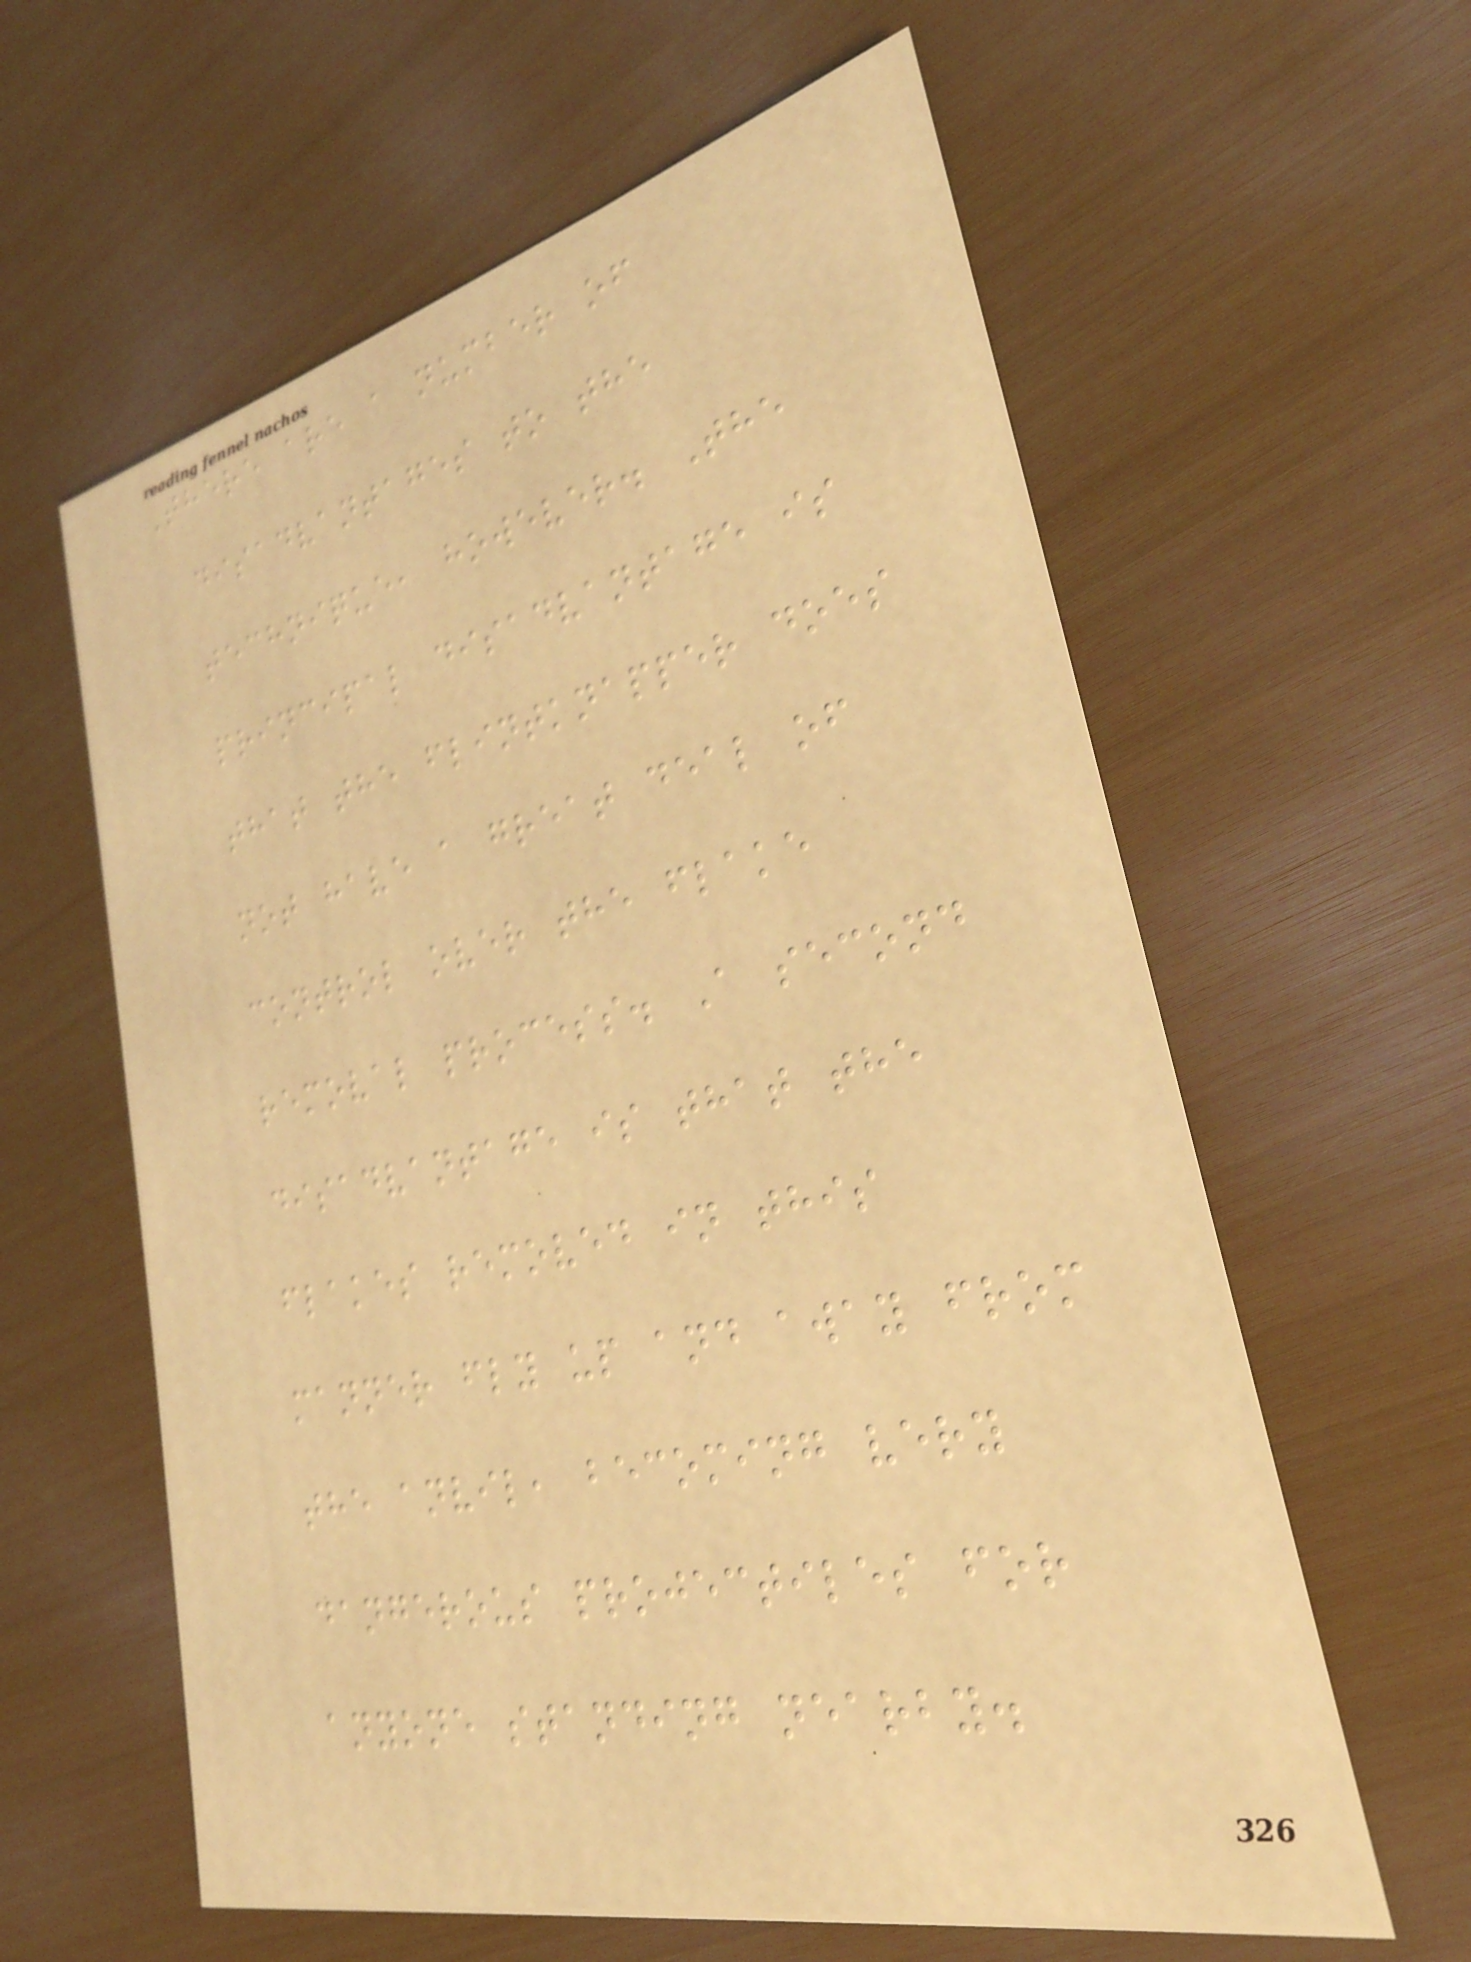There are a number of
disadvantages to the
technique, however. The
principal disadvantage is
that the flintknapper does
not have a great deal of
control over the flake
removal process. A second
disadvantage is that the
flakes removed in this
manner fly up and away from
the anvil, becoming very
dangerous projectiles for
anyone standing nearby.
